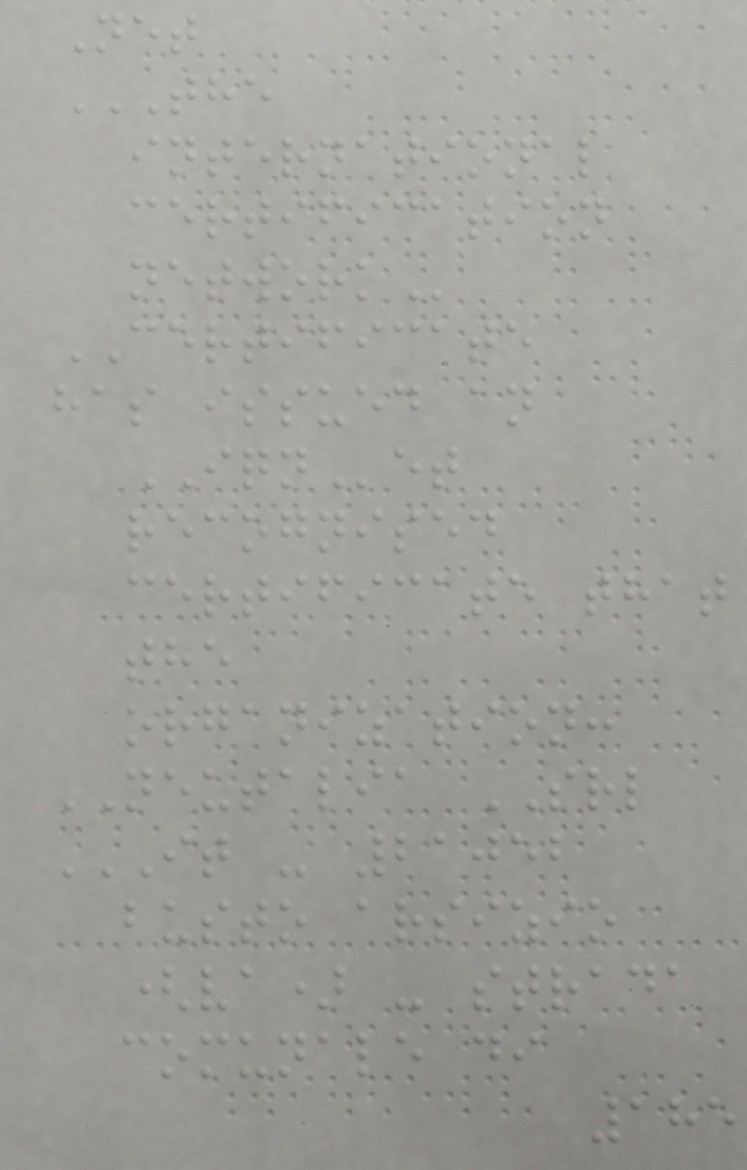Net
THE
INTERNATIONAL
CERTIFICATION
NETWORK
CERTIFICATE
has issued an
IQNet
recognised
certificate that
the
organization:
NEUTALIA SRL
IT - 21052
BUSTO ARSIZIO
(VA) - STRADA
COMUNALE DI
185
